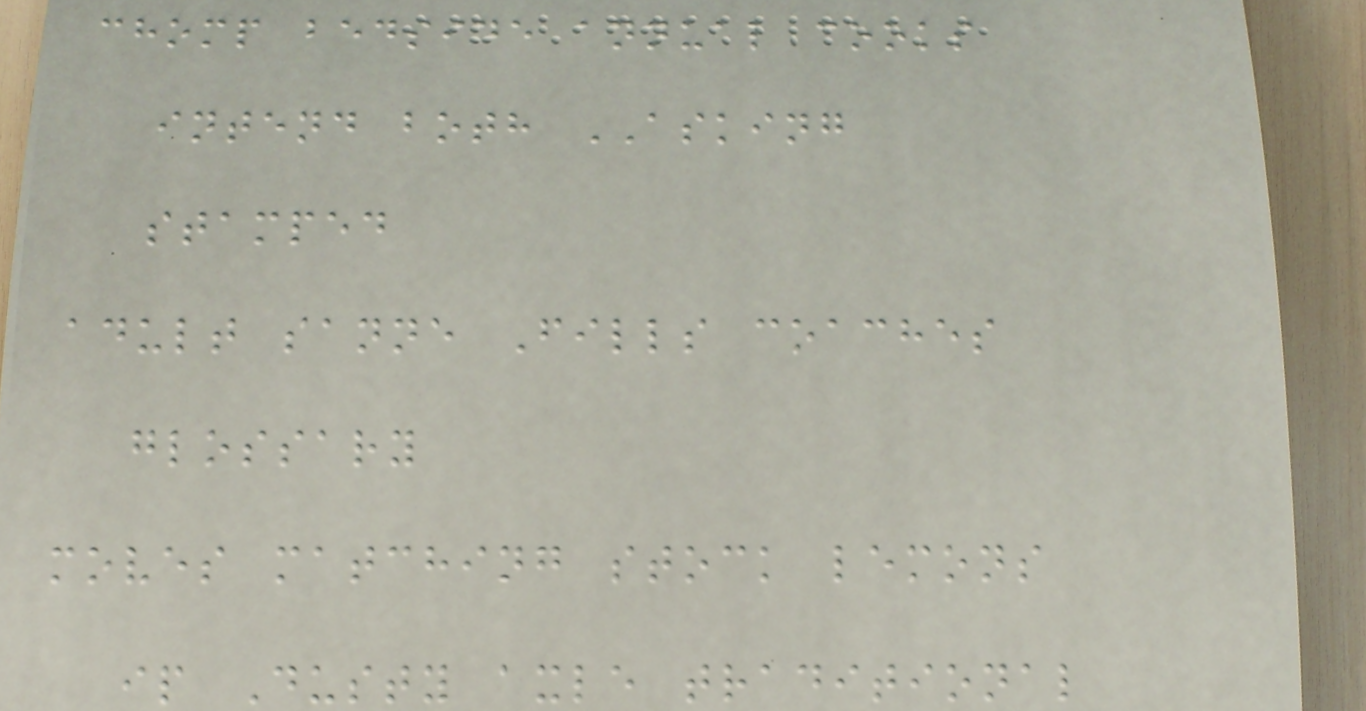chomp bedside annual cooks
intend both ASKING
stamped
adult sanne Fills coaches
glossary
moves matching stock lemons
ip Dusty axle traditional
